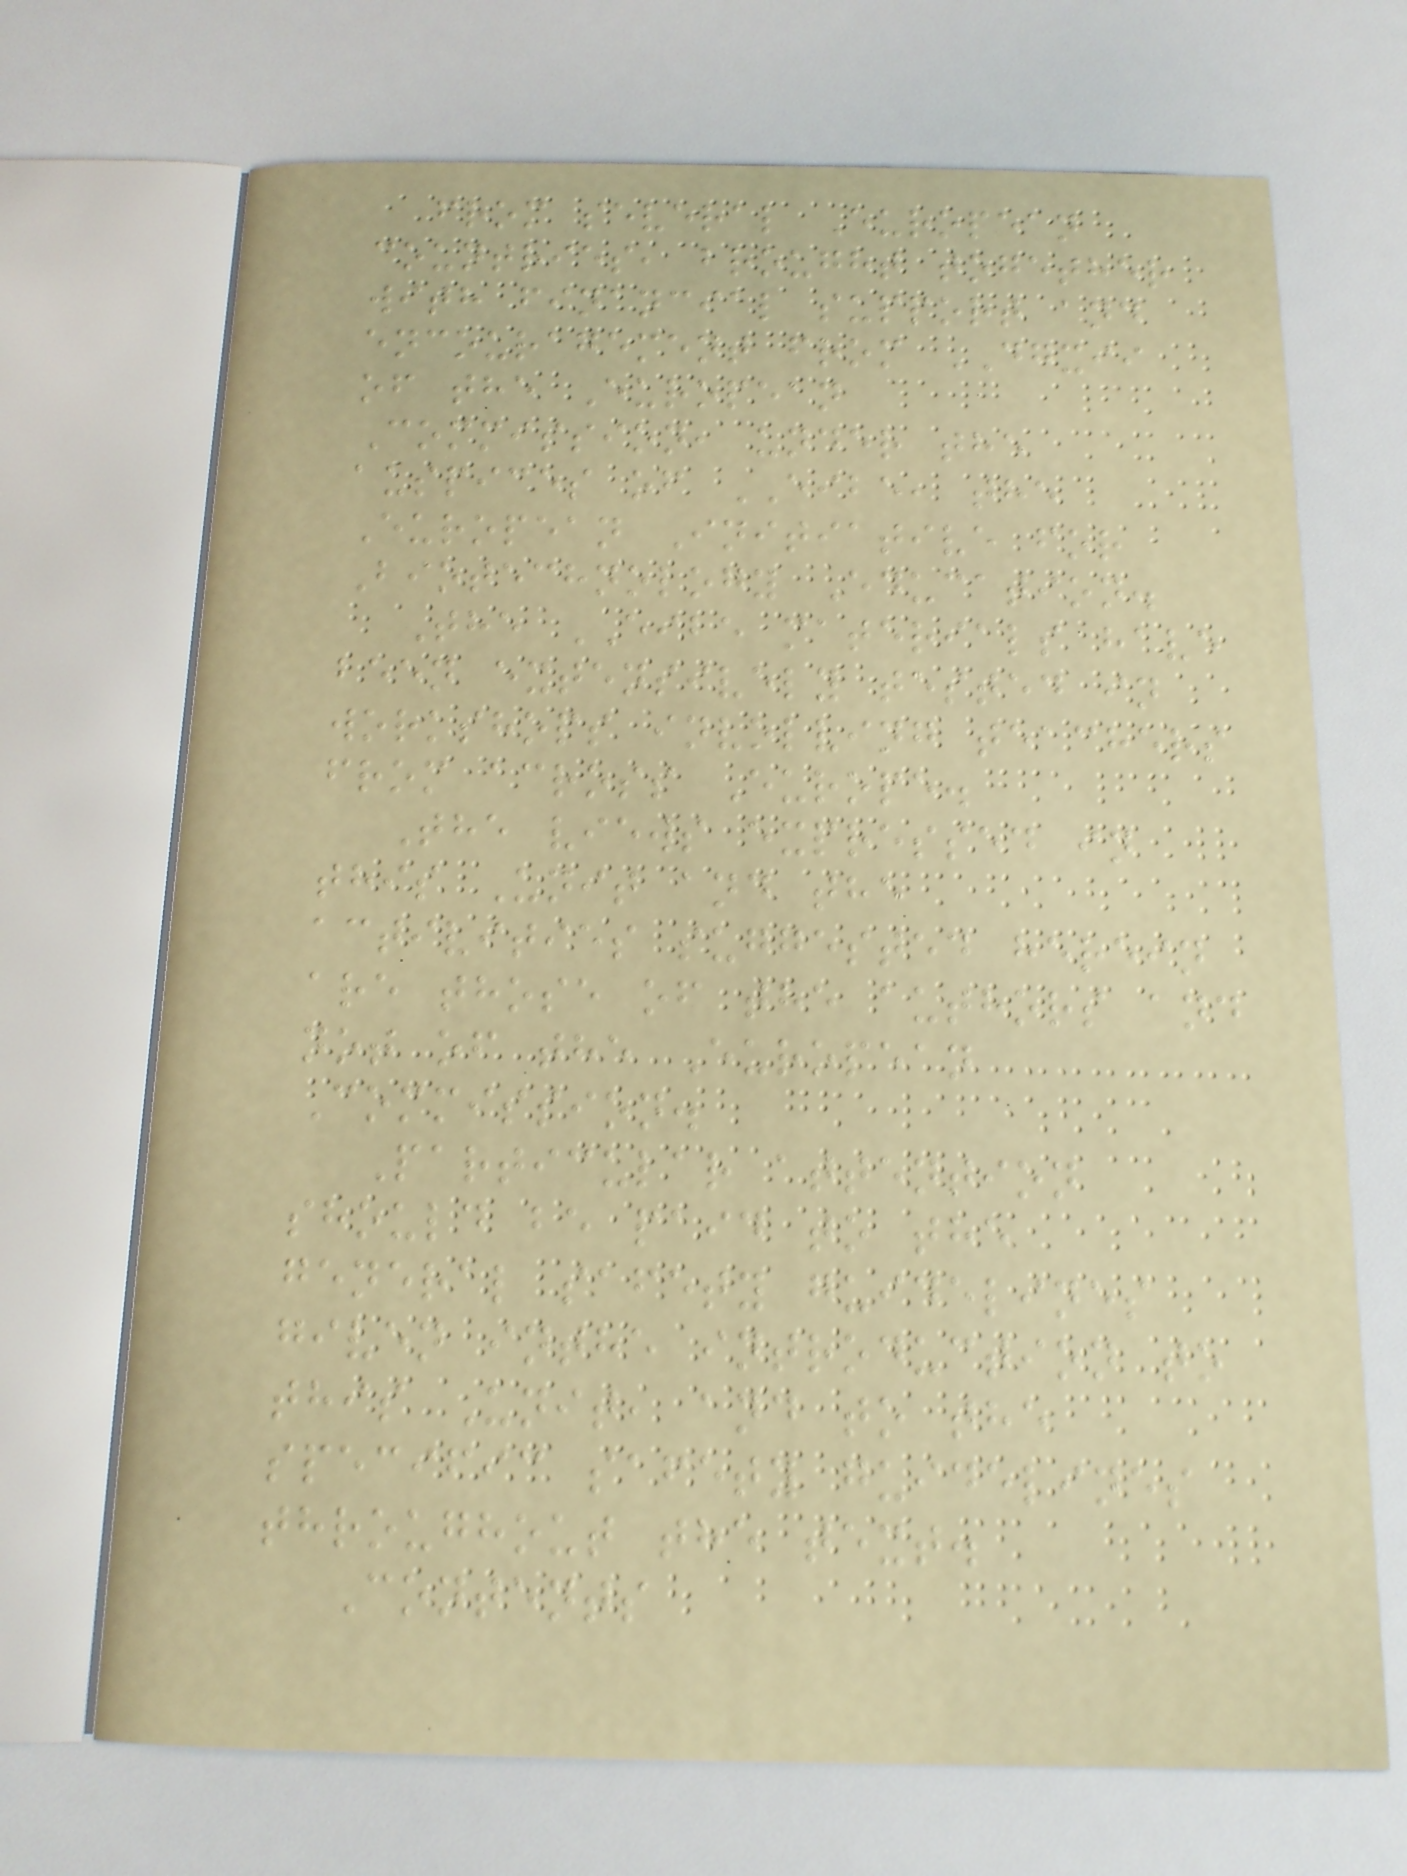from several European
countries, brought together
with financial support and
encouragement from DGXII
of the European
Commission, under the
auspices of EIBE, the
European Initiative for
Biotechnology Education.
The EIBE materials have
been extensively tested in
workshops involving teachers
from across Europe.
The views expressed in
this Unit and the
activities suggested herein
are those of the authors and
not of the European
Commission.
Particular attention
should be paid to the
general safety guidelines
given inthe introduction to
this Unit, and to the
specific safety guidelines
throughout the text.
Contents
